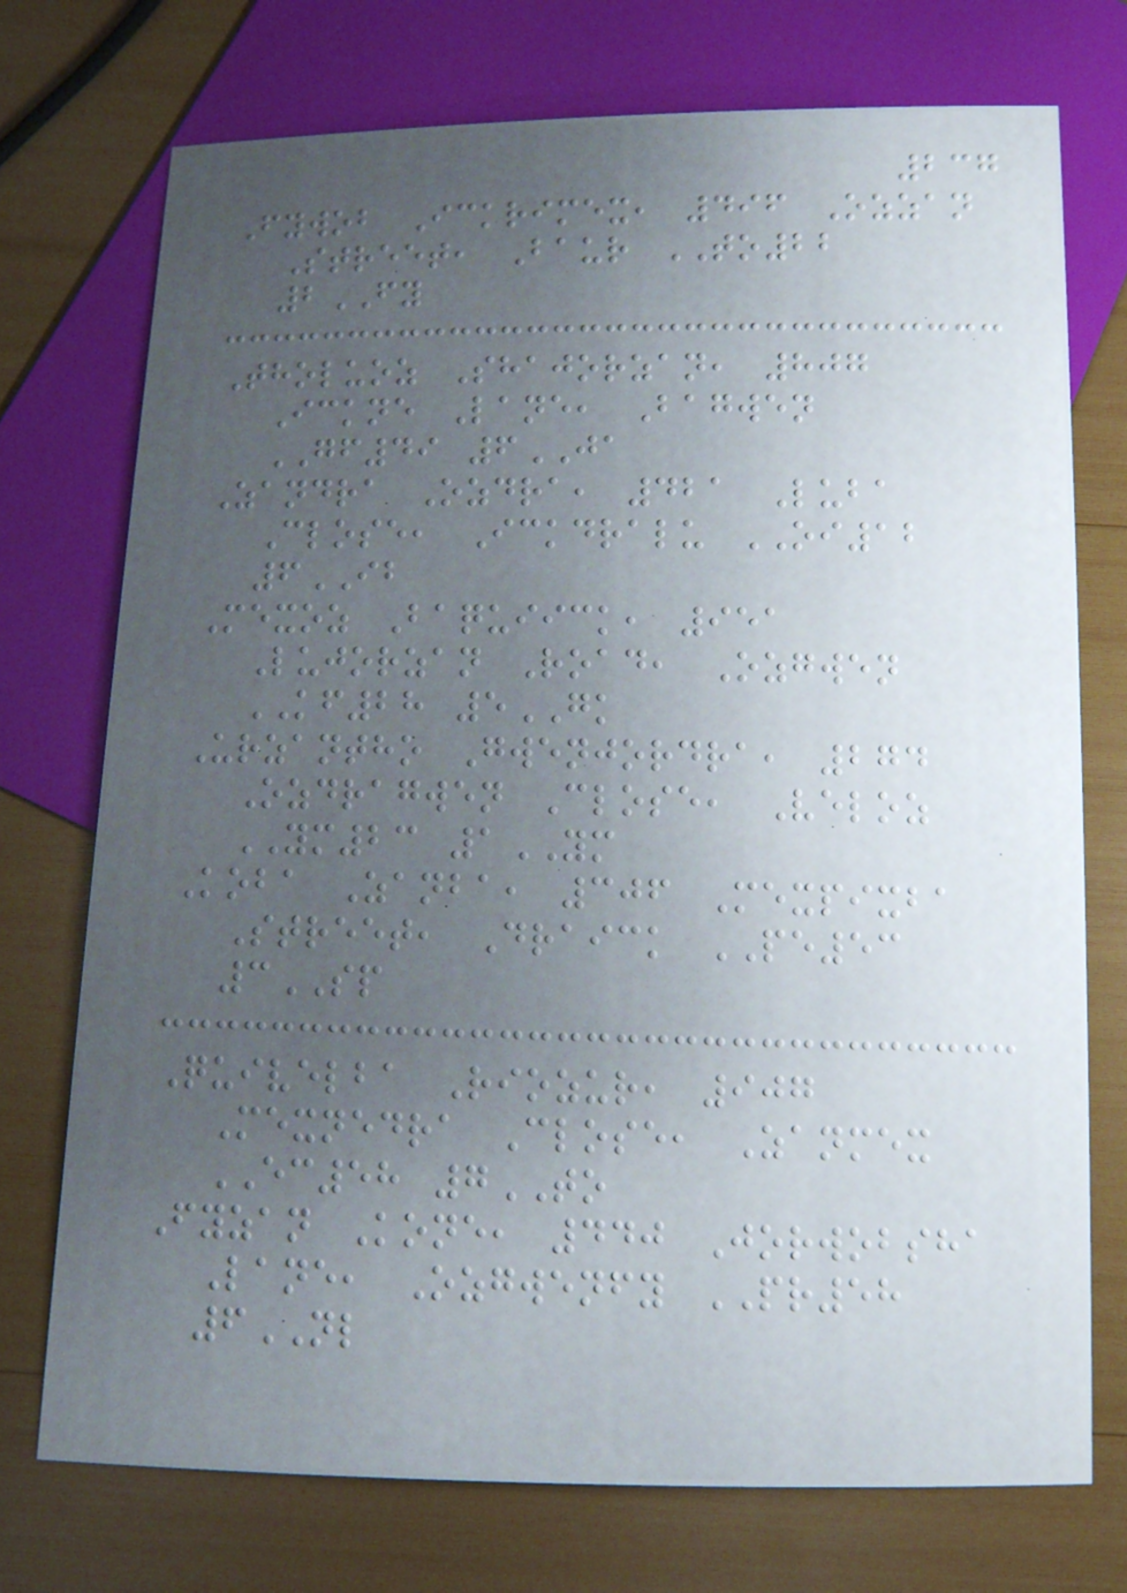237
Fywob Ickrimex, 496 Ozzan
Street, Baur TO22
2FY
Tholuoz Shajorzan, 807
Ickne Lane, Bagwen
GF49 6JA
Zandra Ozdra, 421 Luba
Close, Ickdralu OI12
6IB
Mexoz Baquiick, 951
Lujorzan Road, Ozgwen
KF28 5GK
Urzantho Gwenjordra, 274
Ozdragwen Close, Veloz
YM23 1YM
Koba Zanba, 306 Mexpixba
Street, Draick PE53
3SP
Quivelba Riozur, 907
Mexnedra Close, Zanmex
EC58 7TO
Fyzan Kone, 440 Jorwobsha
Lane, Ozgwenfy PR58
6NL
